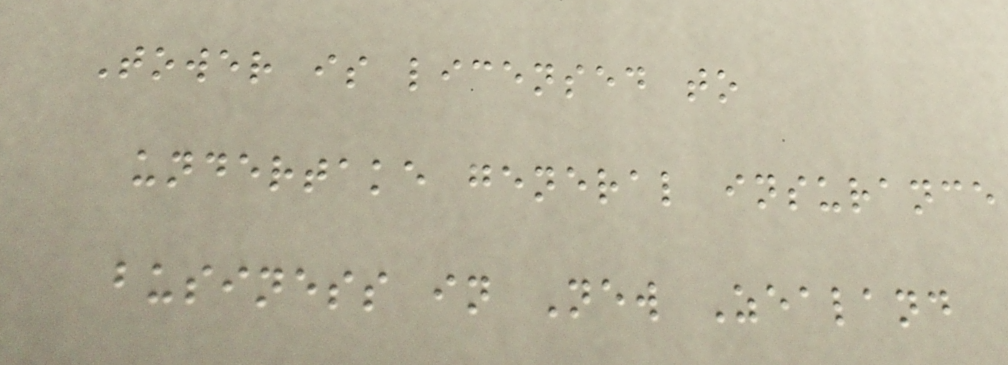Tower is licensed to
undertake general insurance
business in New Zealand
